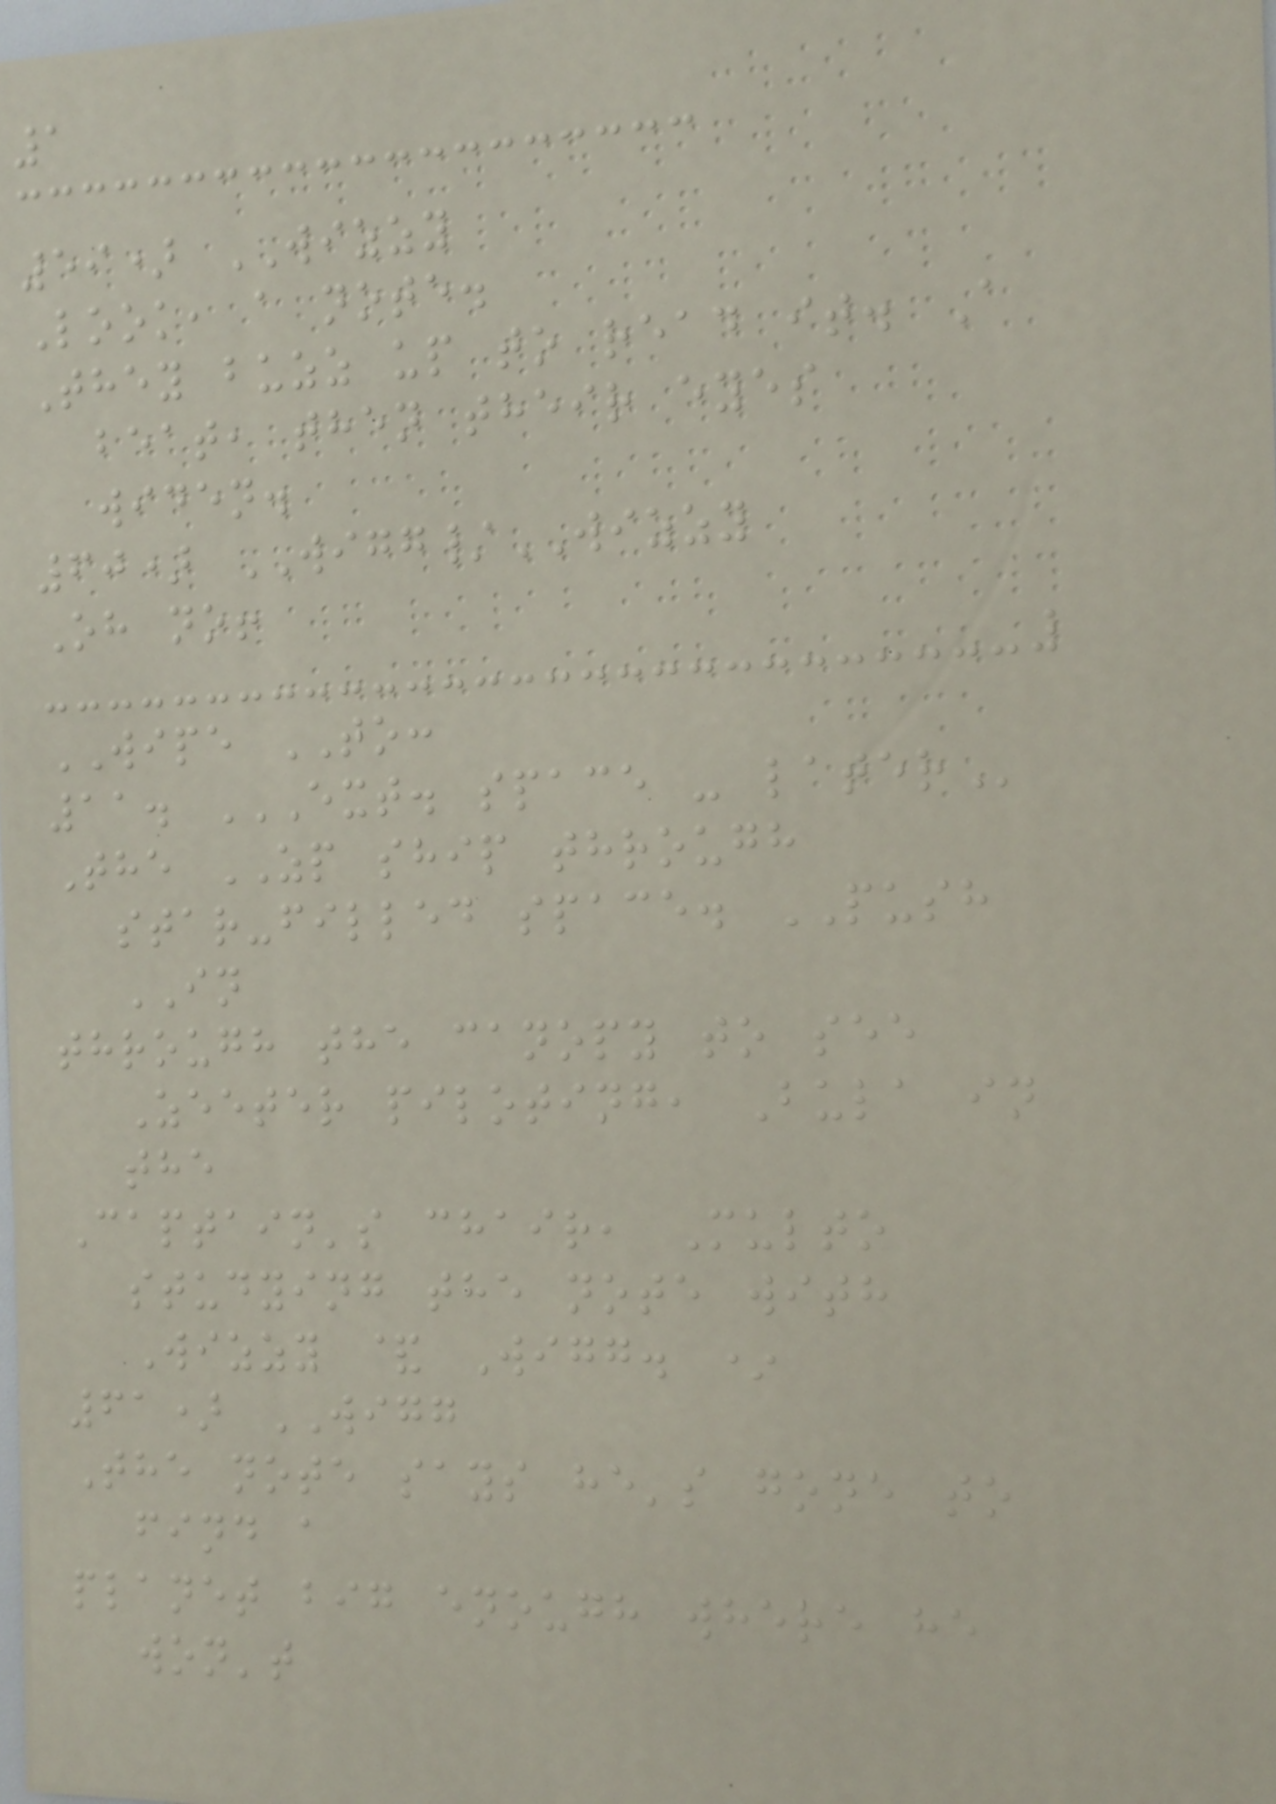1
59) WIZZY
Look, a note.
They buzz up to read it. A
beat, then their eyes
widen.
60) WIGG/WIZZY
Oh no!
WIPE TO:
11. EXT. SPACE - LATER
The ZP ship through
star-filled space. PUSH
IN
through the canopy to see
Zeeter piloting, Bula in
the
Captain's chair, Multo
studying the note with
Wizzy & Wigg. *
61) WIGG
The note says he's gone to
find a
planet big enough where he
won't
